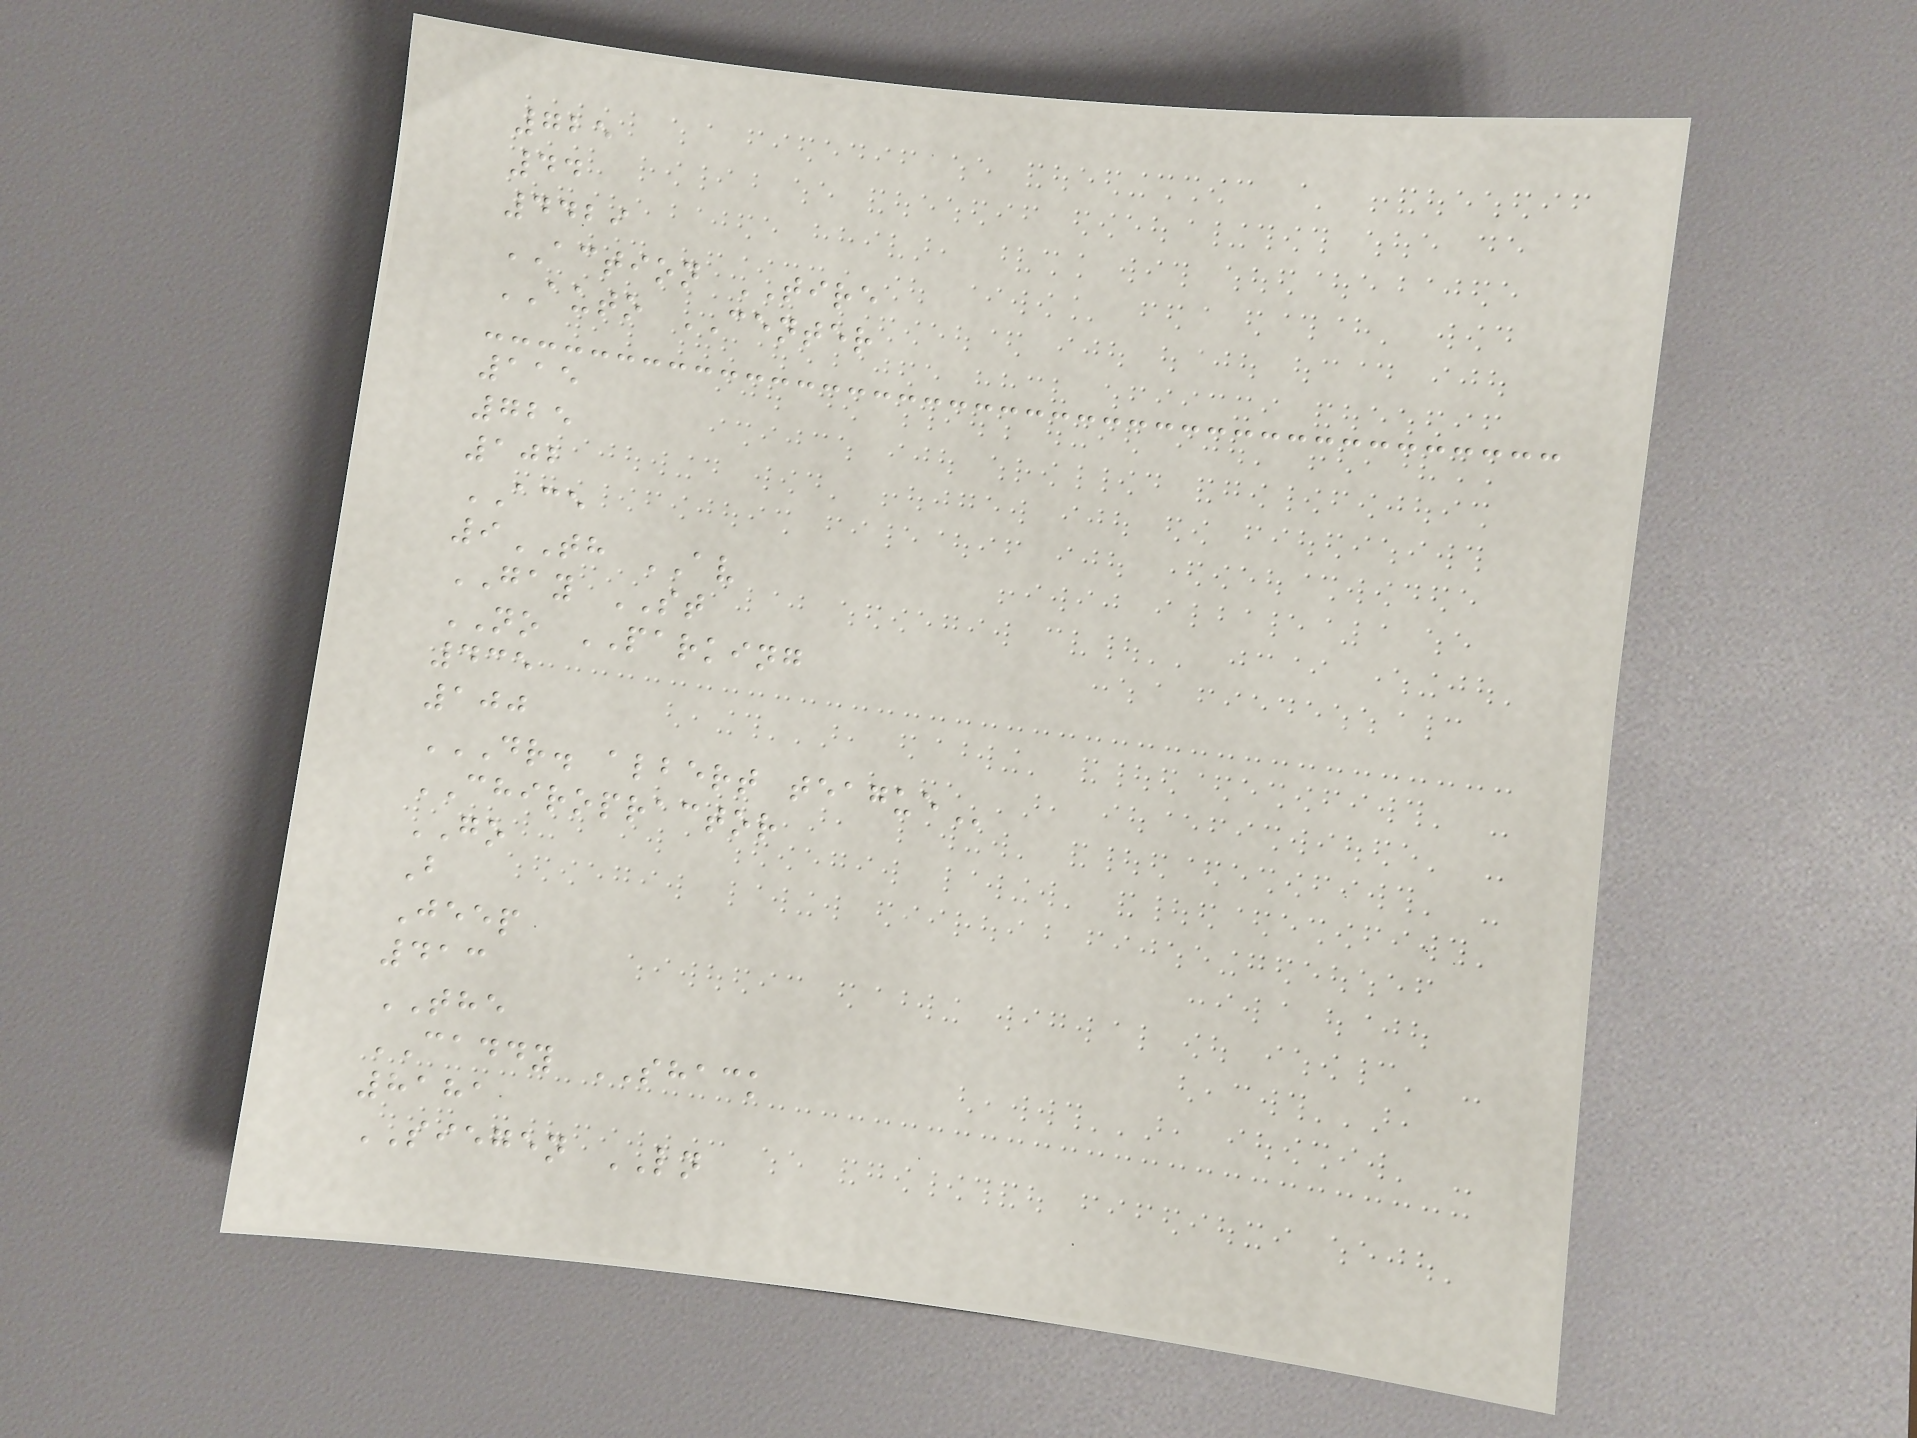725
44
4429
ACTION TIRE
AUTO CENTER
115
725
102
ACE
9TH AV
GAY ST
NO PARKING
435
100
DR. ALBERT TEAGUE
CHIROPRACTOR
GO
B
Jeep
413
THE
CADDY SHACK
8181
SIEGEN LN
